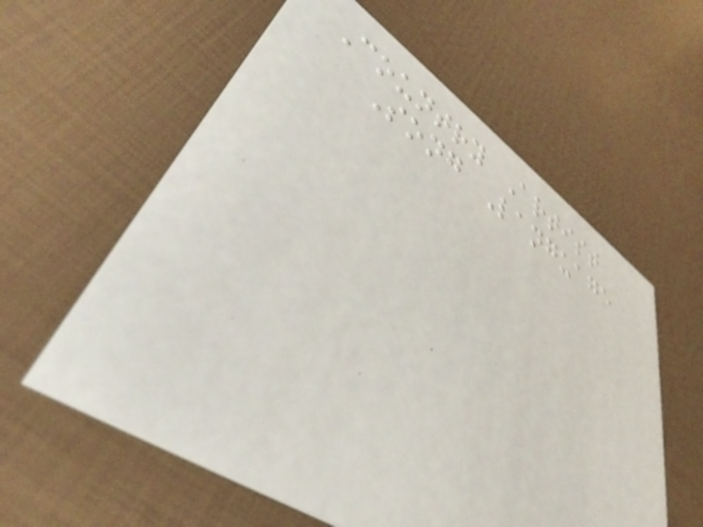Country Artist
Song Language
